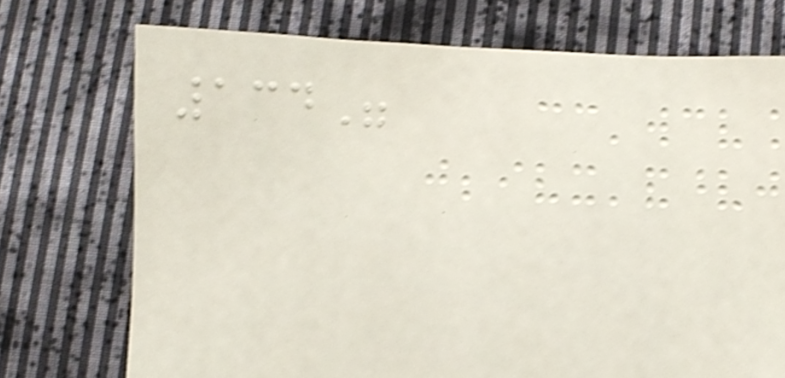134"
